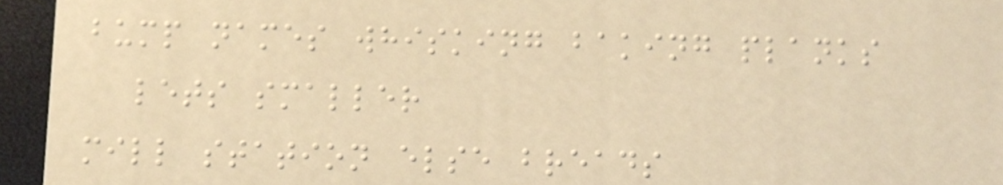bump names whisking baking planks
lets smaller
mill station else breads
